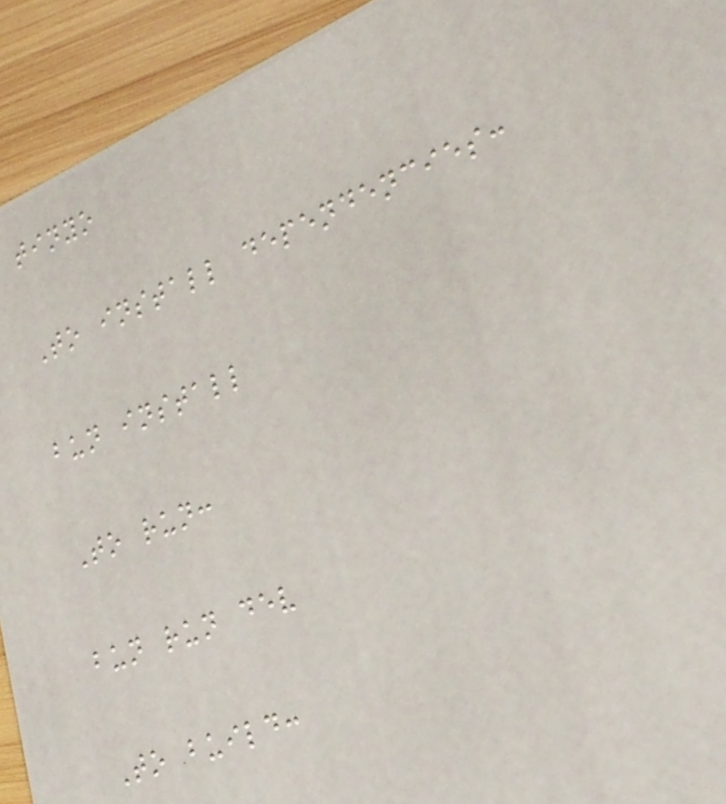tinyo
To install dependencies:
bun install
To run:
bun run dev
To build:
